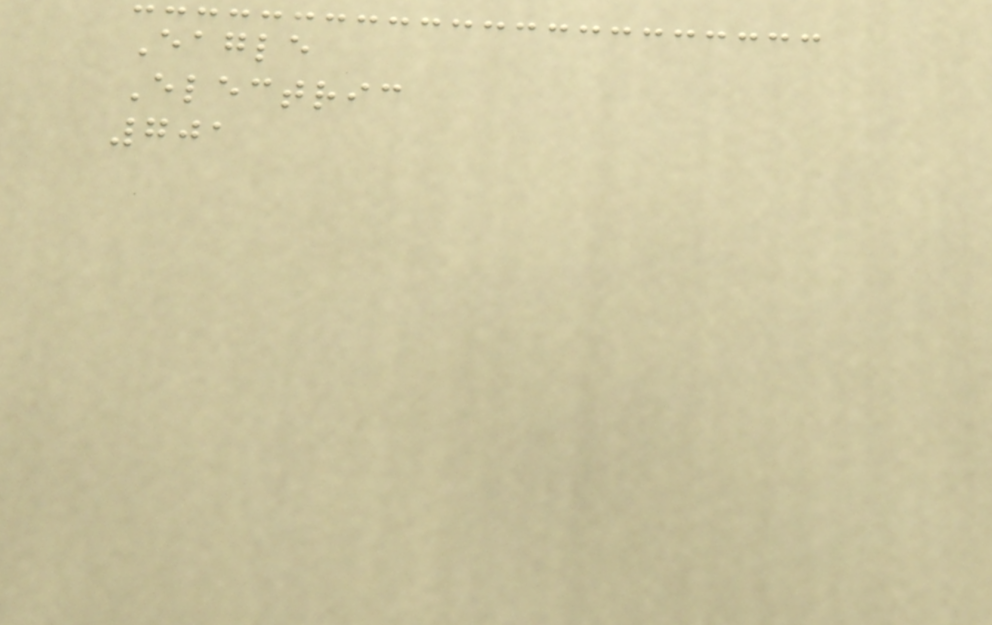Eagle
Electric
701
